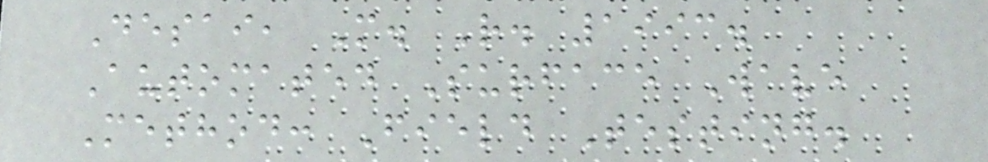Desai, M. R. 1993.
Automated Surface Wave
Method: Field Testing.
